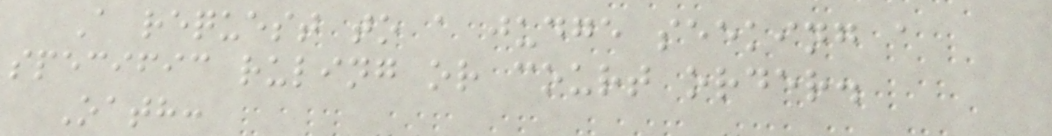A request to a judge seeking a
specific ruling or court order.
Oath:
